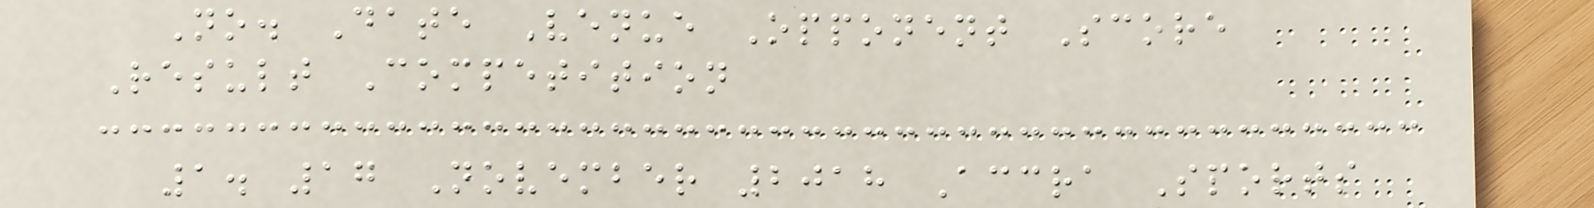No. Date Venue Opponent Score
Result Competition
1. 17 November 2018 Accra Sports
